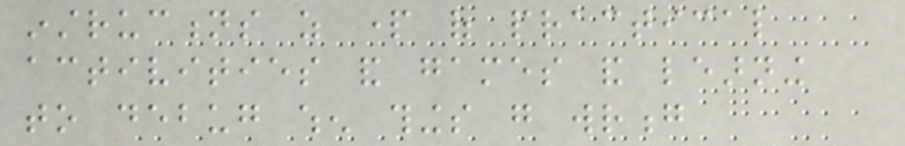instructions as part of practical
activities and games and learning
to debug when things go wrong
